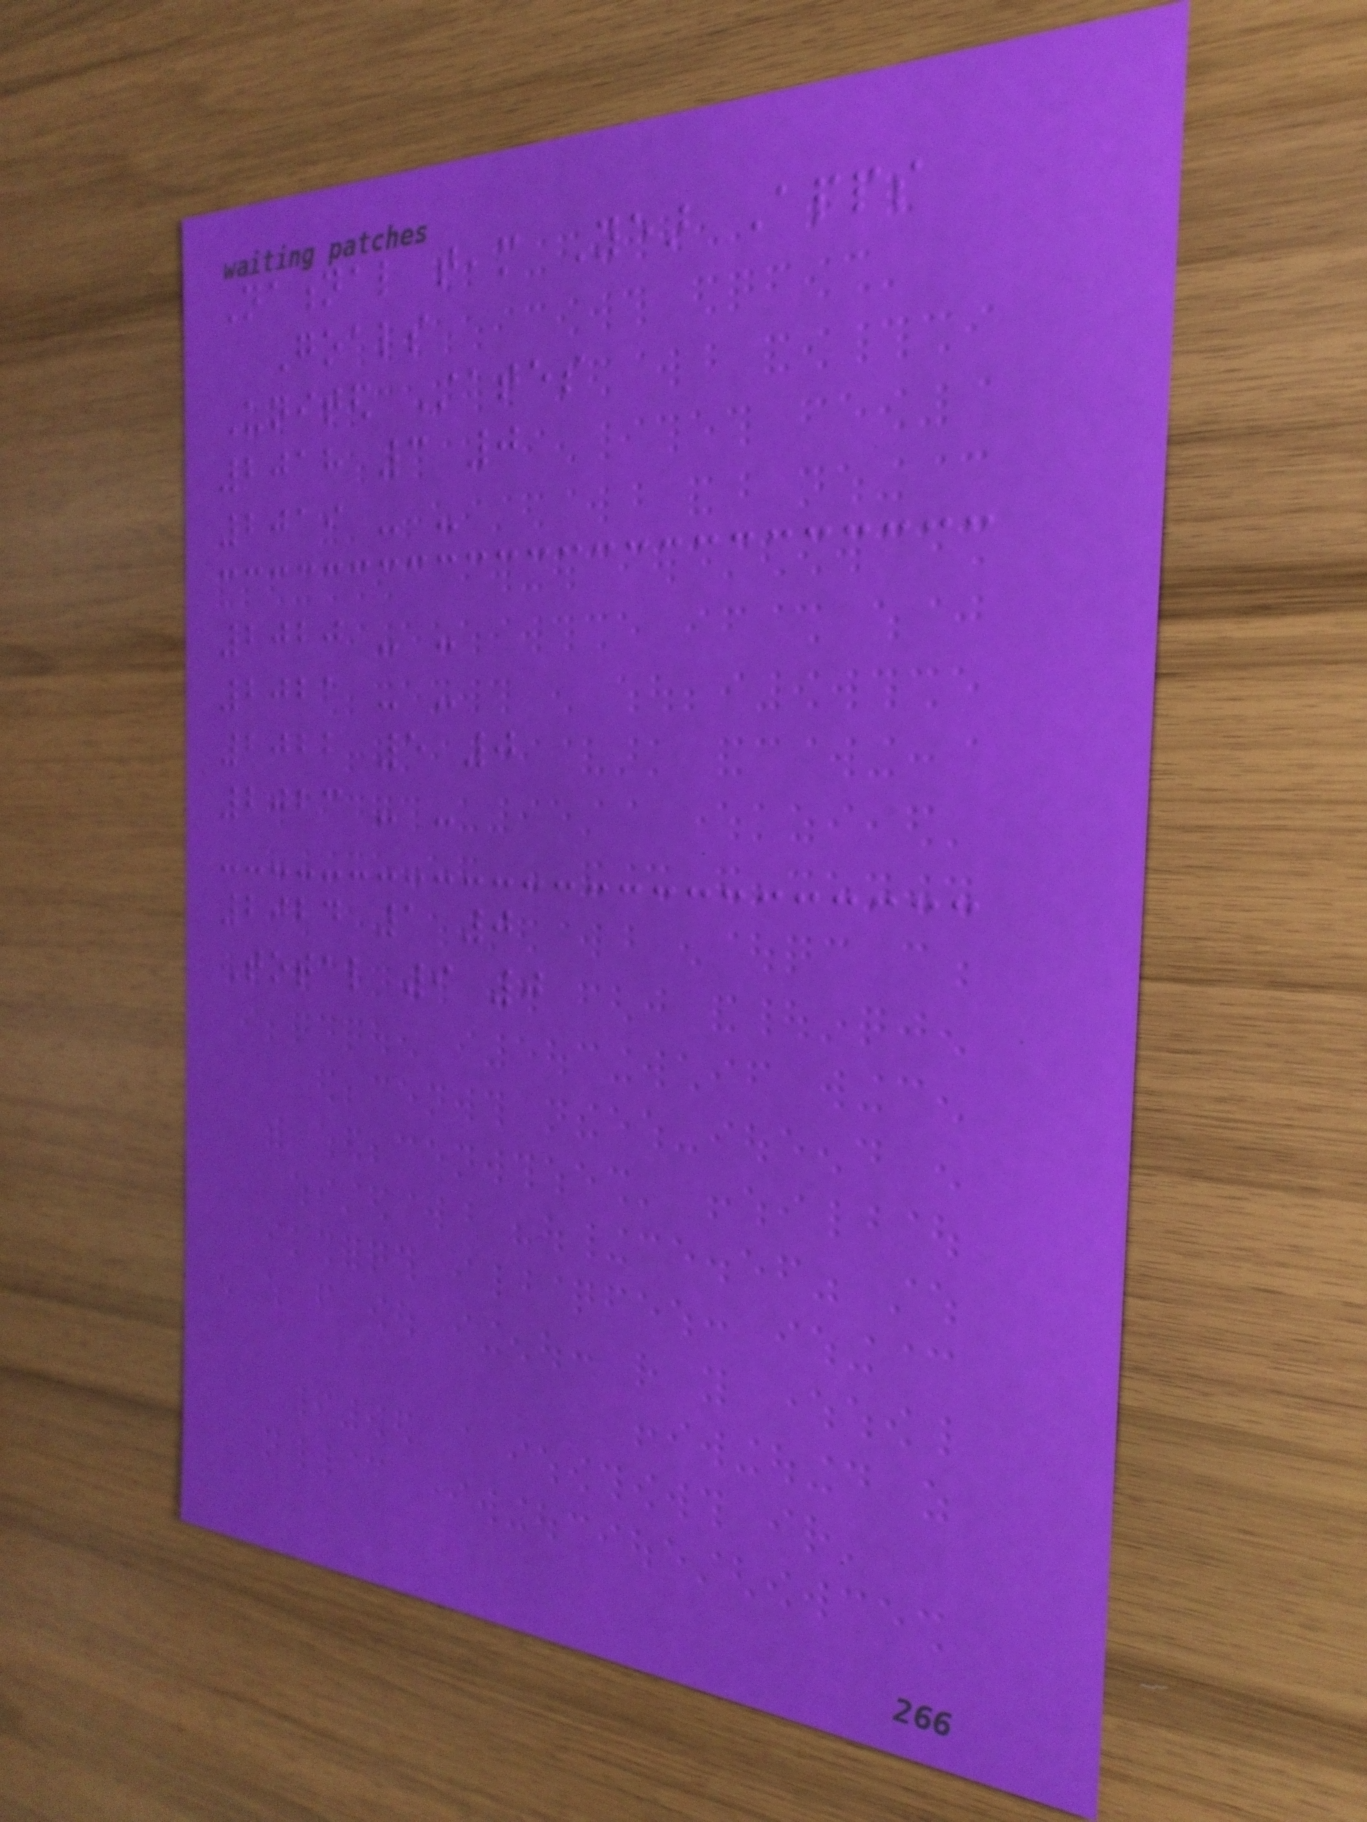National team Year Apps
Goals
United States
2018 3 0
2019 - -
2020 - -
2021 - -
2022 5 0
2023 - -
2024 1 0
Total 9 0
